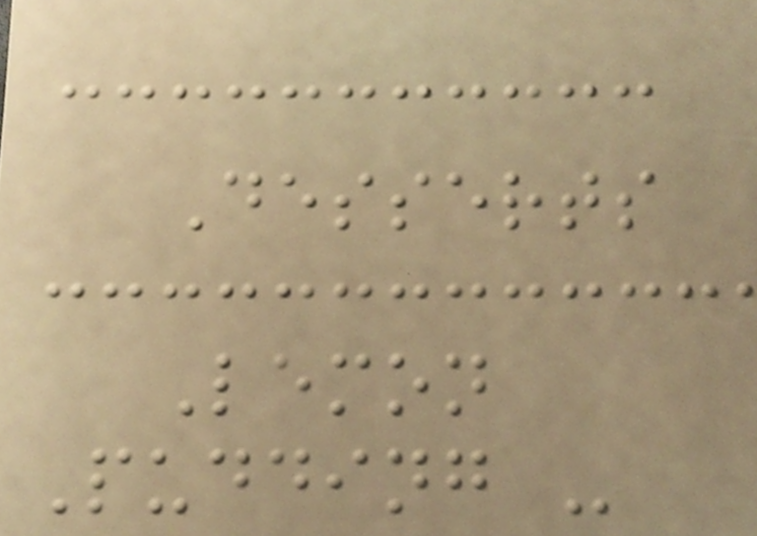Desserts
Lemon
Pudding -
